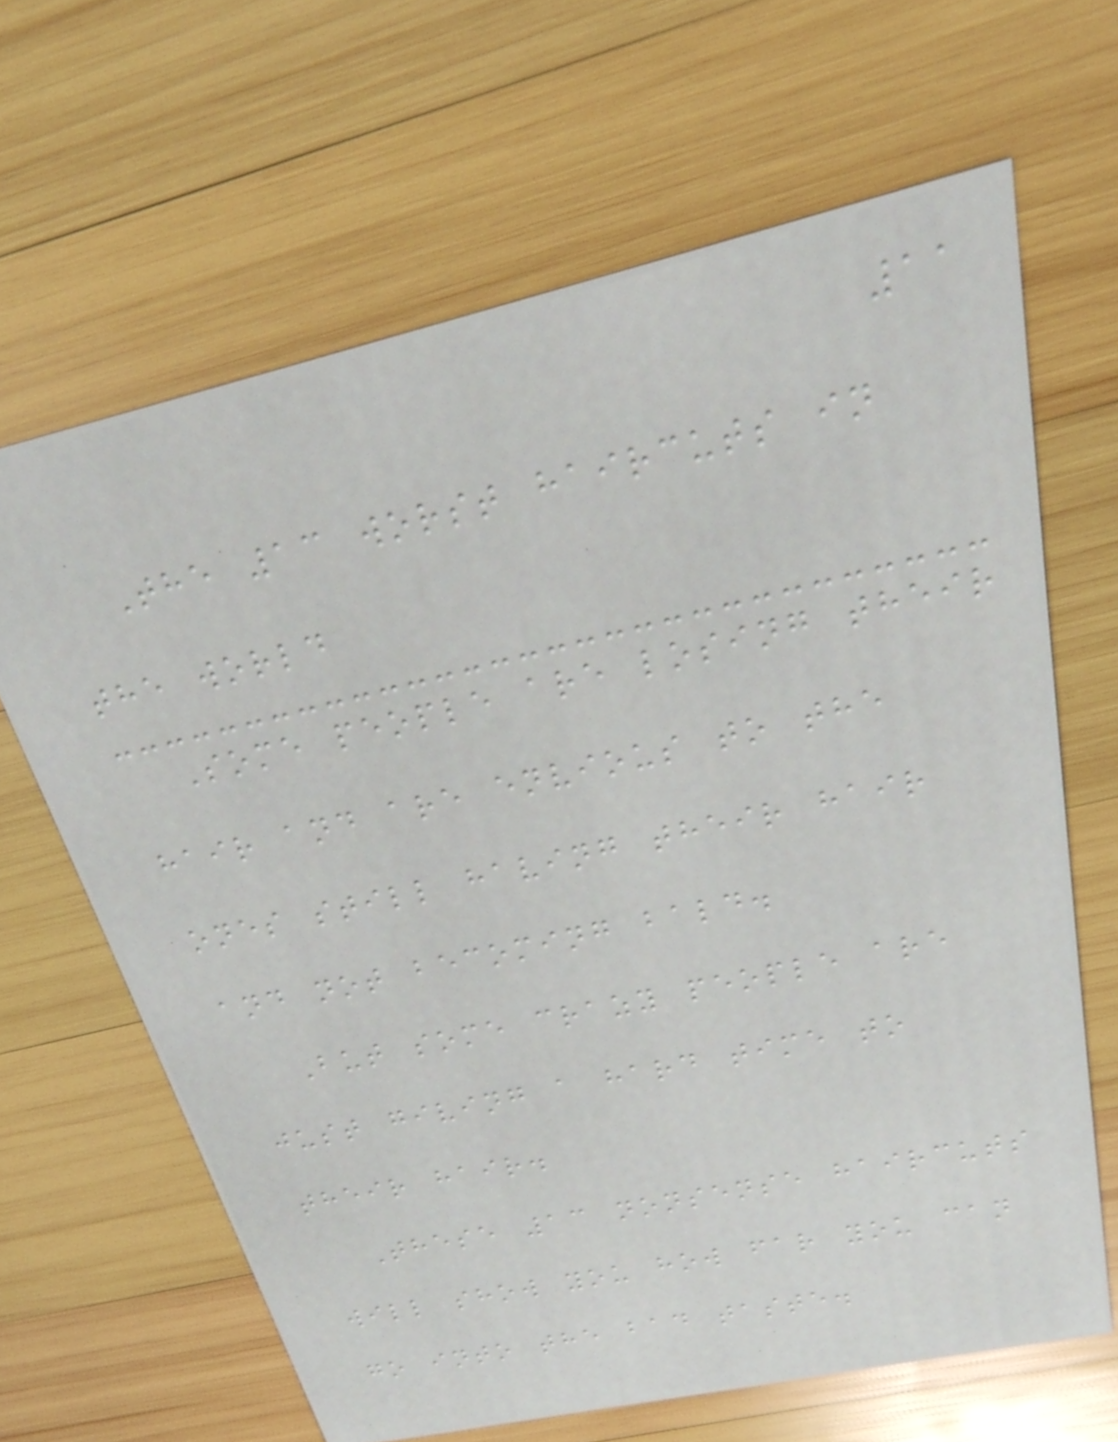11
The 13 worst haircuts in
the world
Some people are losing their
hair and are envious to the
ones still having their hair
and not becoming bald.
But some crazy people are
just giving a hard time to
their hair.
These 13 nonsense haircuts
will show you how far you can
go into the bad taste.
